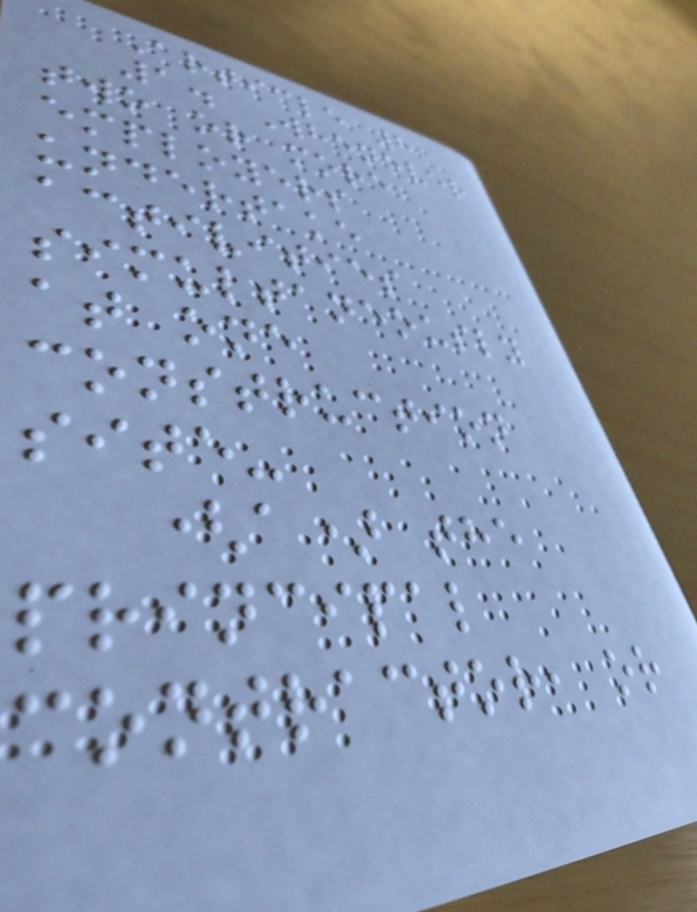Article 8
1. Whenever
two or more
employers
undertake
activities
simultaneously
at one
construction
site-
(a) the
principal
contractor, or
